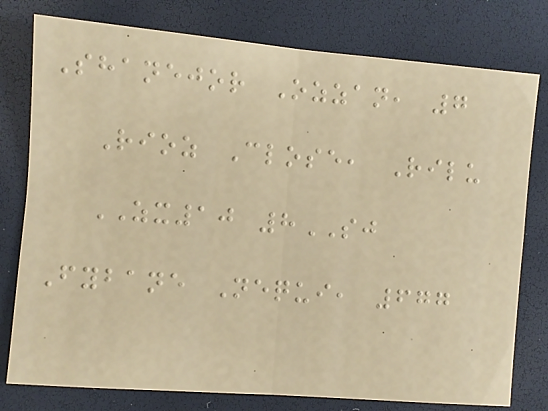Shanejor Ozzan, 7
Rioz Close, Rilu
ZX10 8SJ
Fybane Nequi, 677
